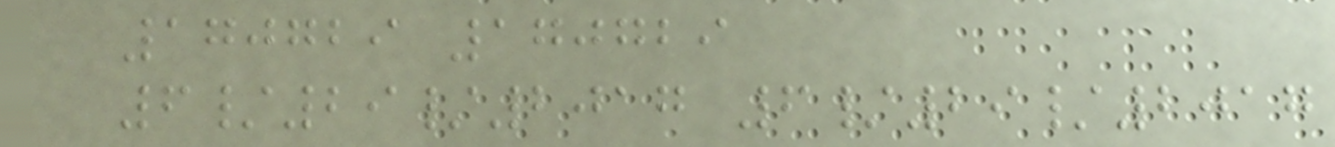170729 170729
6/29/2017 6/29/2017
